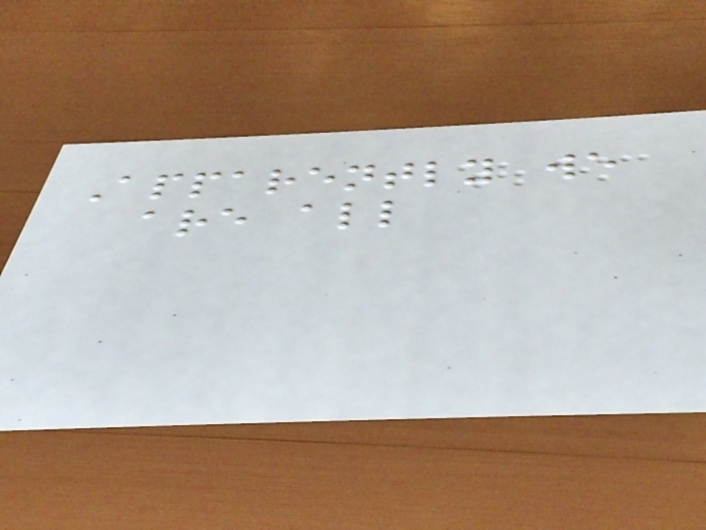Apparently we
are all
